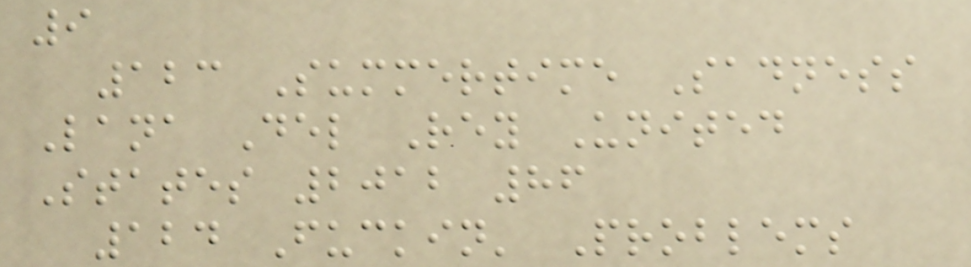9
123 Summertime Sadness
Lana Del Rey United
States 2012 86
124 Fuckin' Problems
